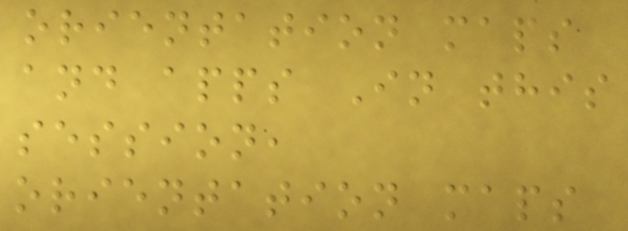orientation maps
and apps In this
session,
orientation maps
